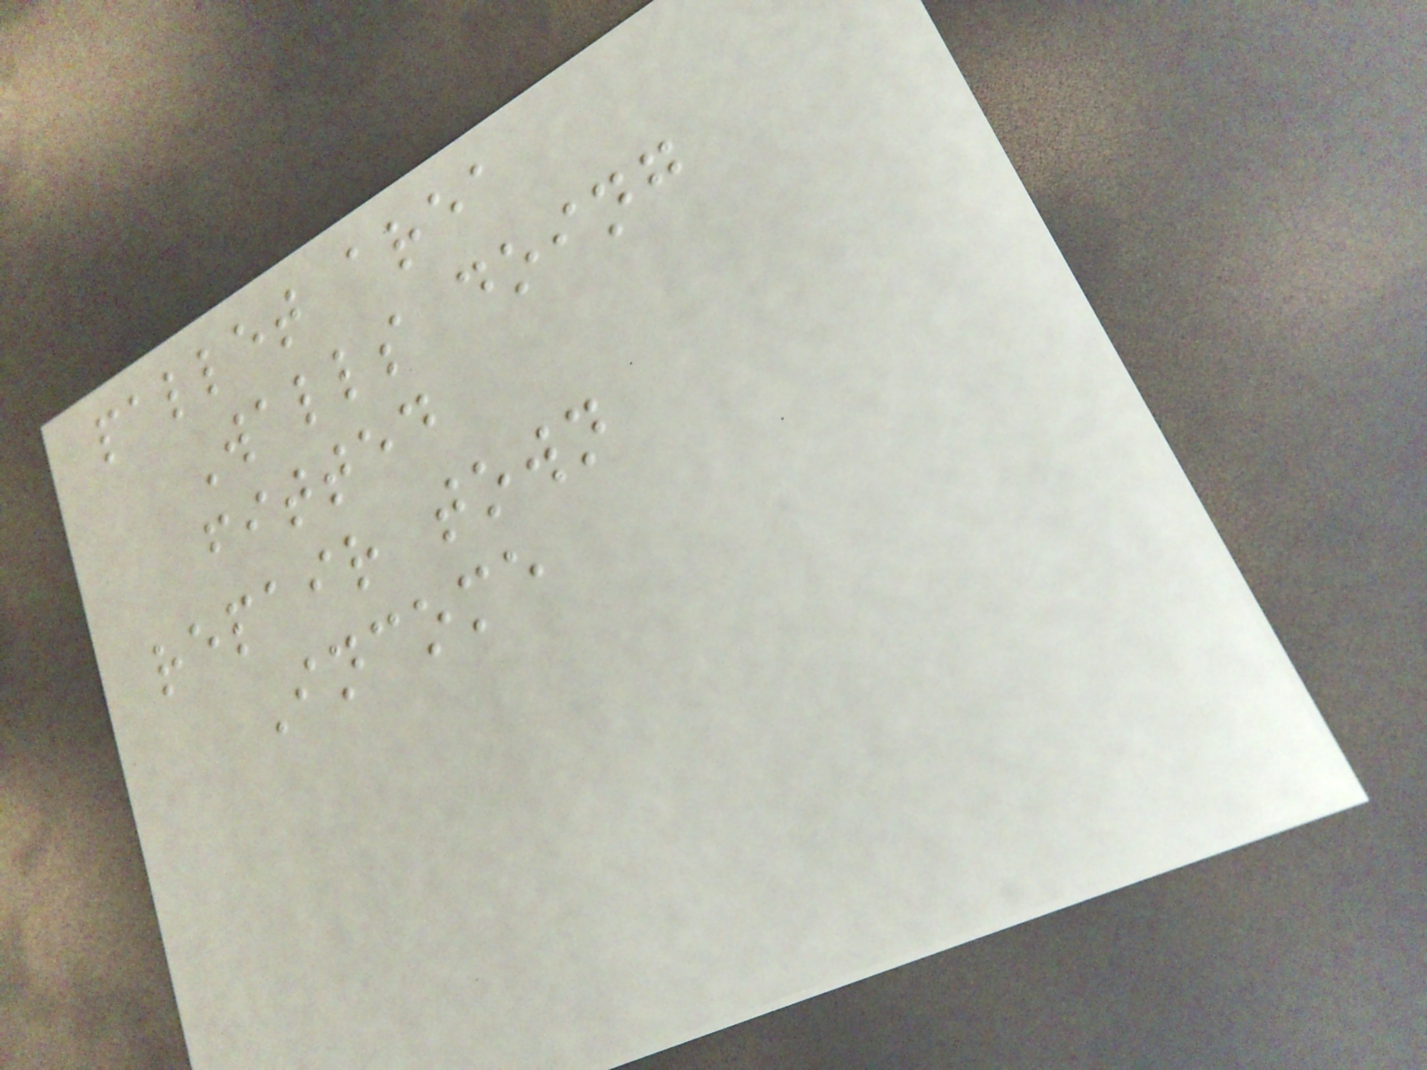pallet area
Walls doing
fitted
repair town
Income
